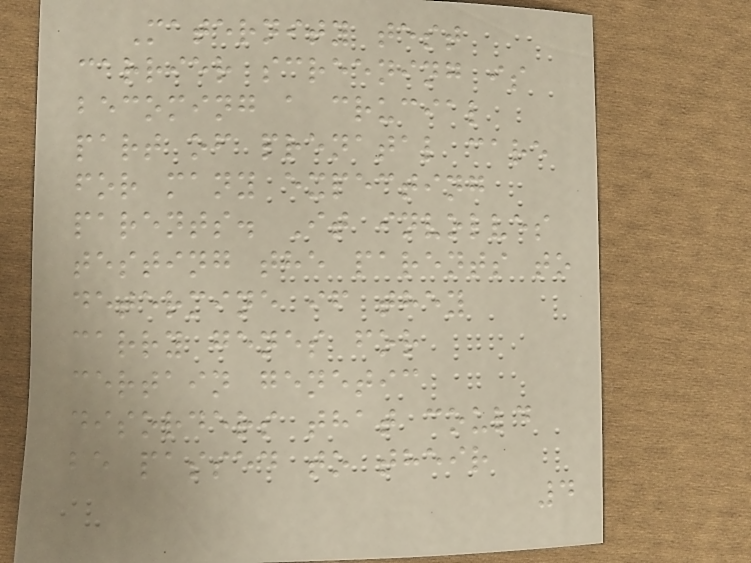Maternity test
carrier screening is
becoming a crucial
part of prenatal care
for many expecting
parents. It involves
testing the parents to
determine if they
carry genes for
certain genetic
disorders that could
be passed to their
4
